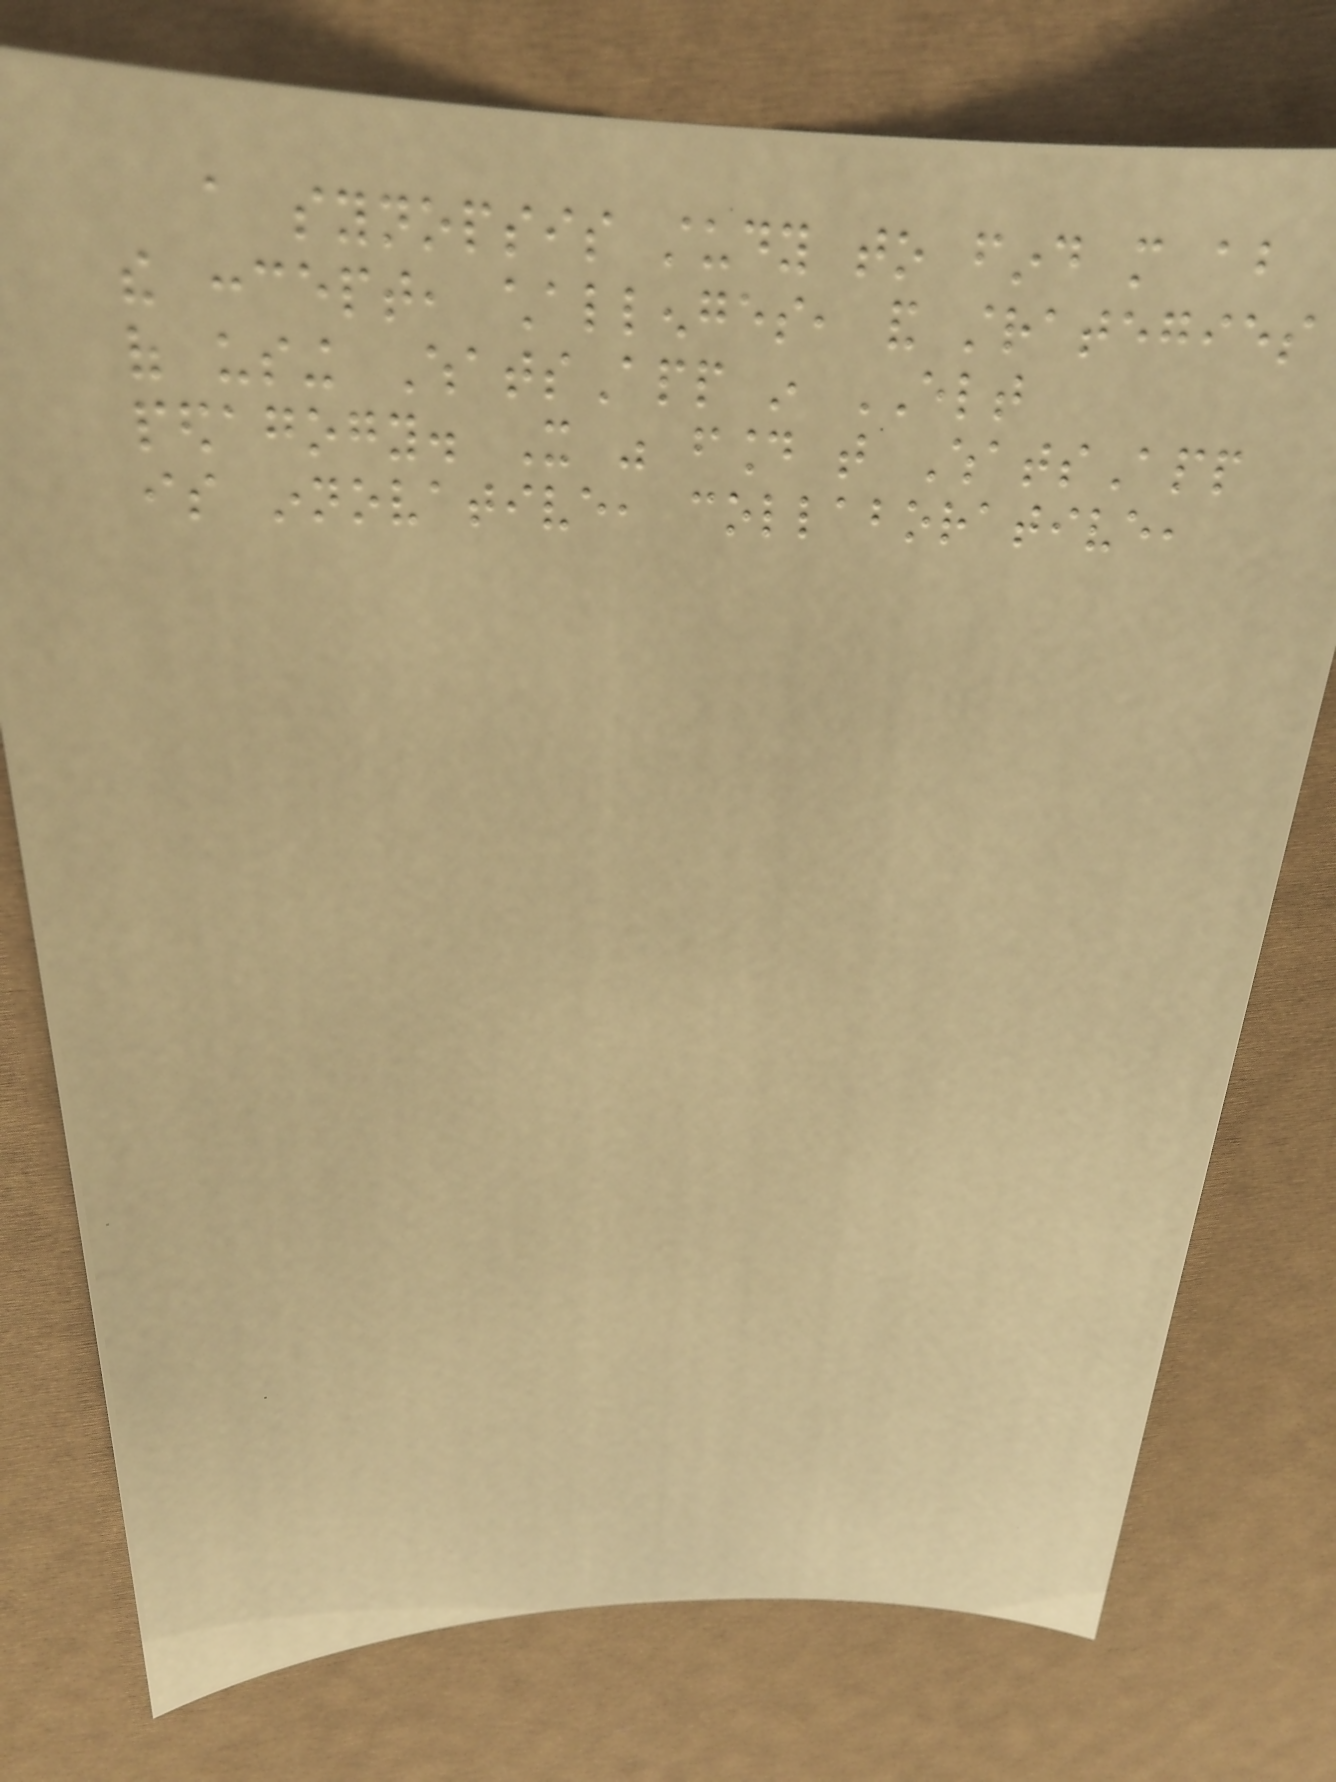a synopsis study to find more about
the concept, challenges, and strategies
of using WhatsApp in ELT
pedagogy. It was found that WhatsApp
is innovative, collaborative,
